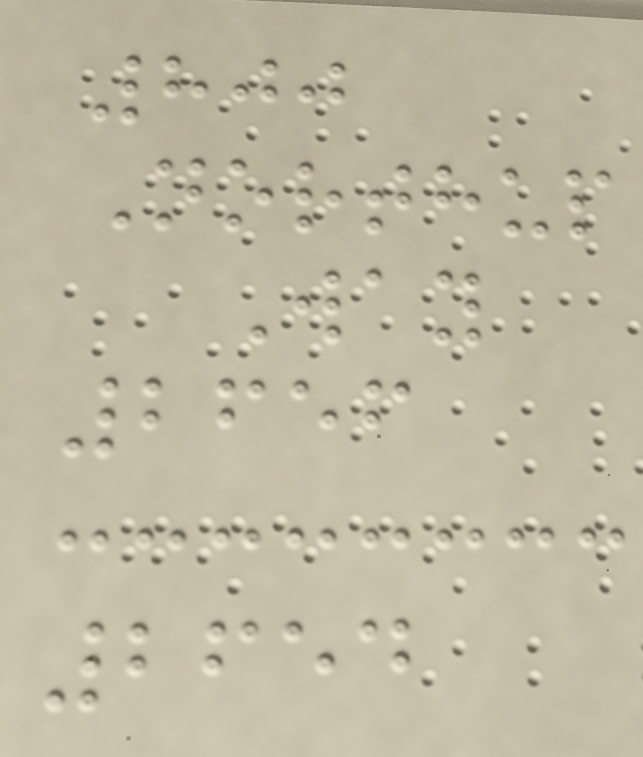800
Northup
Way
2656
2654
